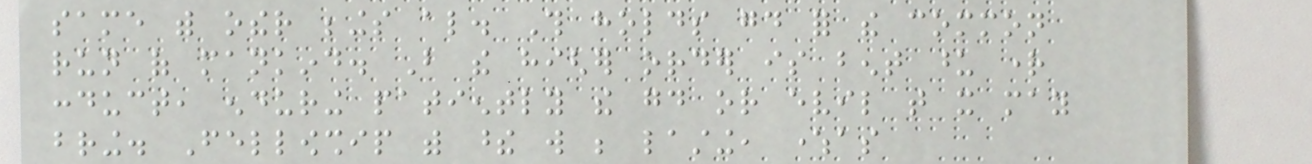same with other beings also. This holds good for the common
run of mankind. But the higher order is bent upon right
conduct, enduring patiently the good or evil that it may
bring. Fellowship with these will be lasting, whereas
